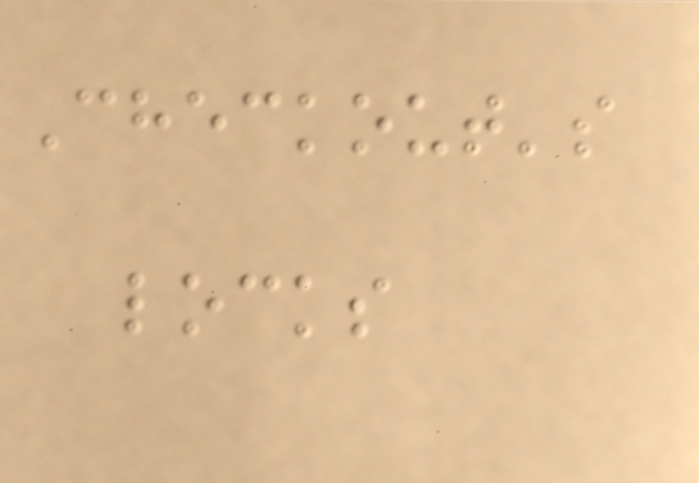Checkout's
locks
